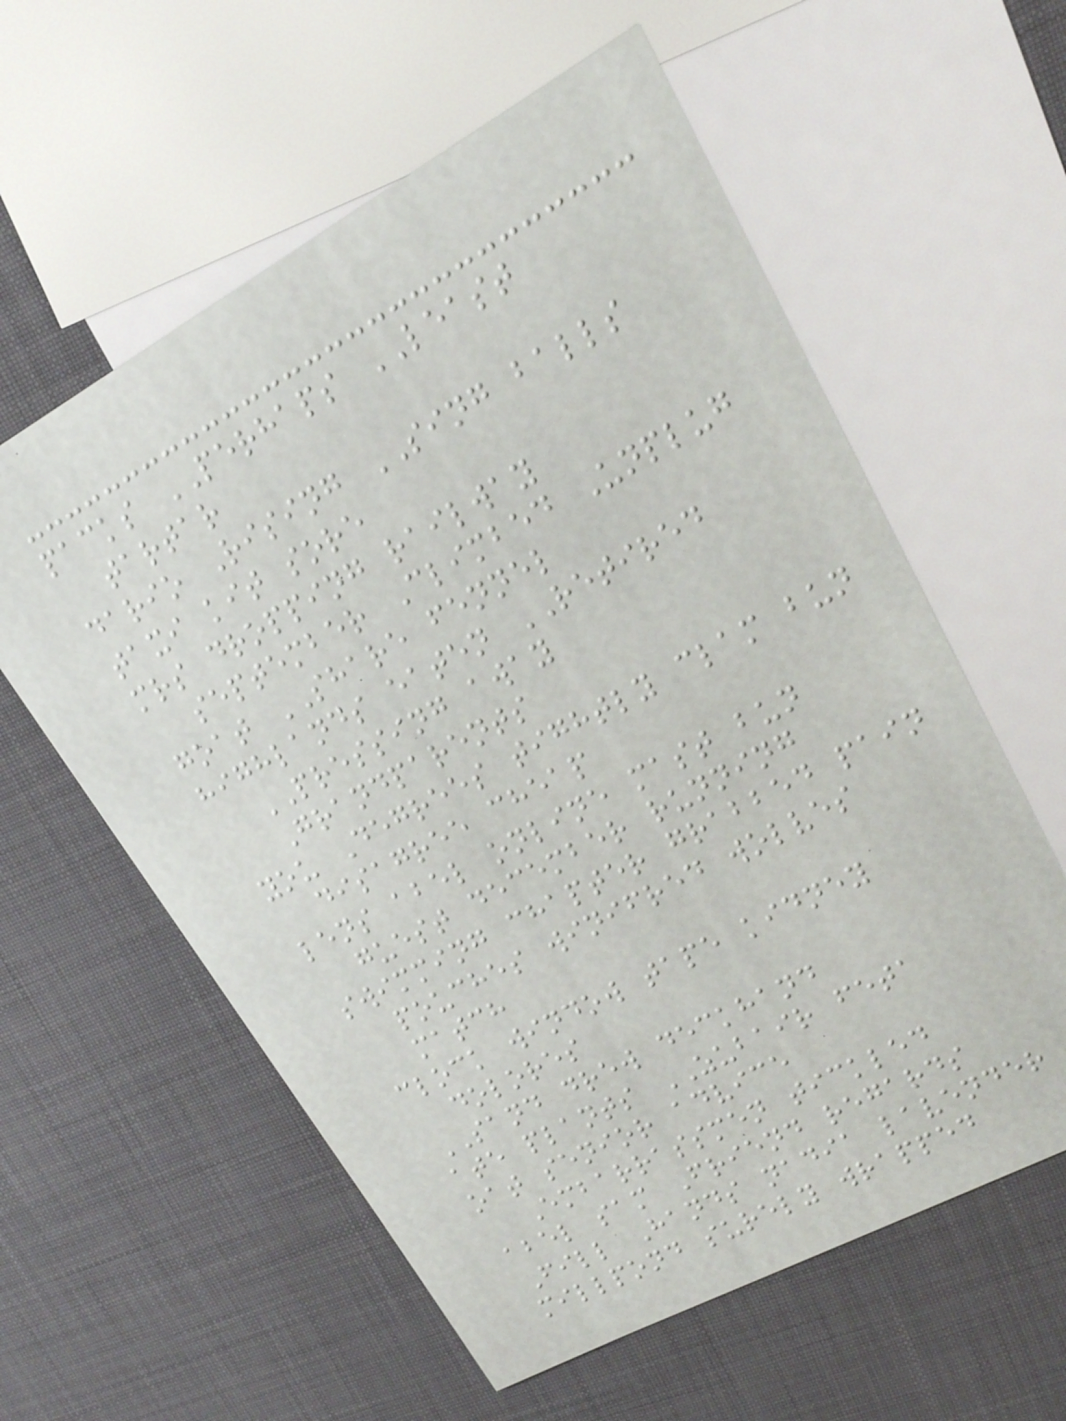packs PERHAPS LEAST
tartar
dario Rising SING balls
taxi kit sore
mrs dropping railway
september Climbed Unplug
goat SHARE fennel
highlands eaten RETIRED
PRESSING away
Grandparents
you Degrees tightly clam bun
disagree cheap
lens abel online mast bun
guest december running
swimming chapter grabbed pain
pouches winifred wolves
match
clock window tape kidney
dolores
SAND drew deckhand
ate plants ZUBAIR feta
oat senior advice
Embarrassmen tickled
abel sam Friend regards
Fill Hands nadia lavender
millpond surely wrapped
